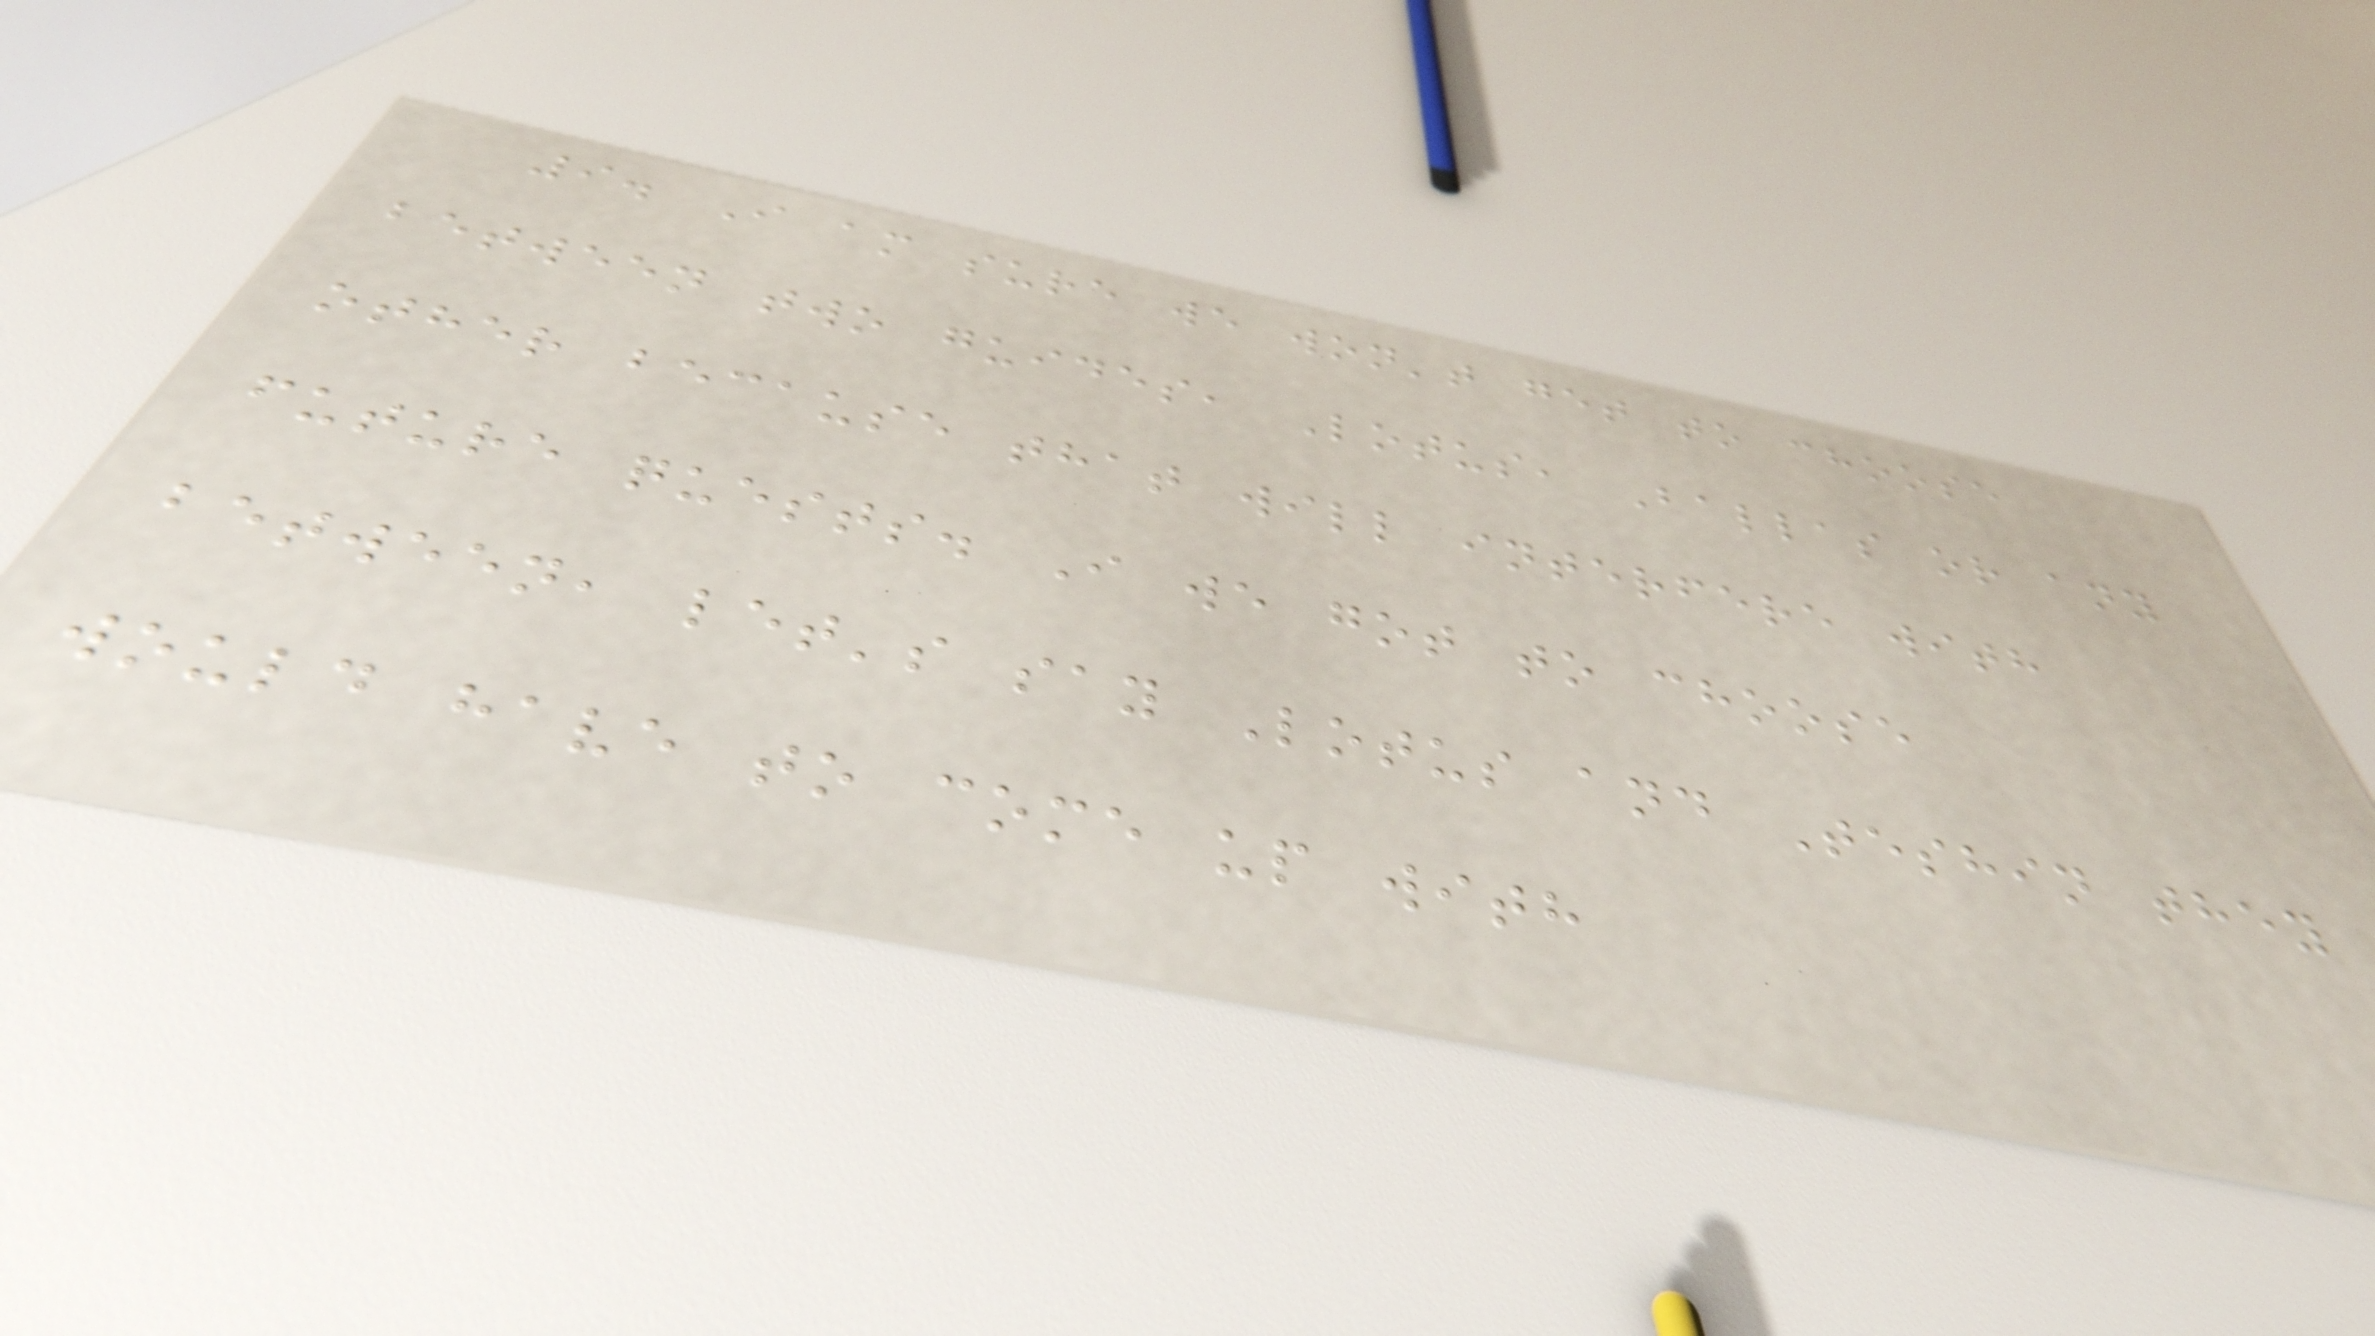9. I am sure we won't get to choose
between two guides, Lotus, Ballas or any
other because that will interfere with
future quests. I we got to choose
between, let's say Lotus and Teshin they
would have to come up with
